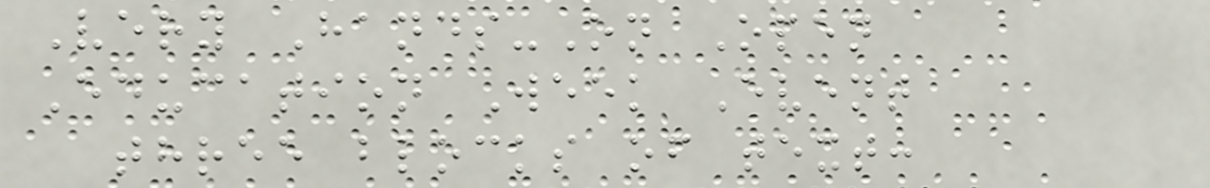Very Hands-On Open
Education Week Event
three blocks of text:
